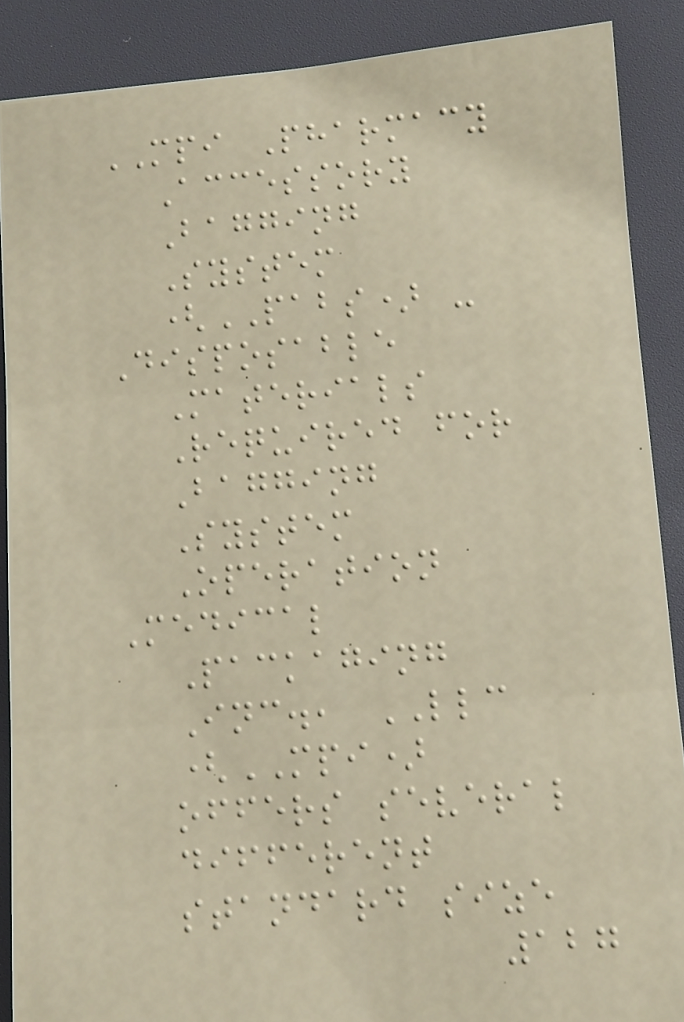MPI Pharmacy
Accessory
Bagging
System
(PABS) -
Disposable
Materials
Required for
Bagging
System
Operation
Medical
Packaging
Inc., LLC
(MPI)
offers several
different
standard size
127
